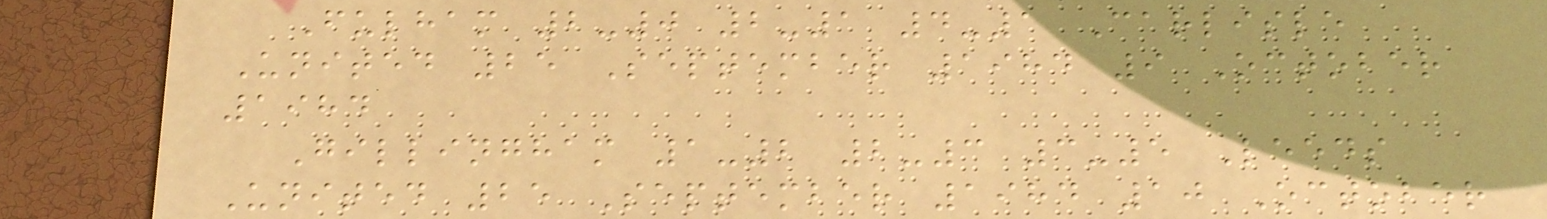Fulham 2-0 2-1 4-1 Carlisle
United 25 September 1984 9 October
1984
Gillingham 1-2 2-3 3-5 Leeds
United 25 September 1984 10 October
